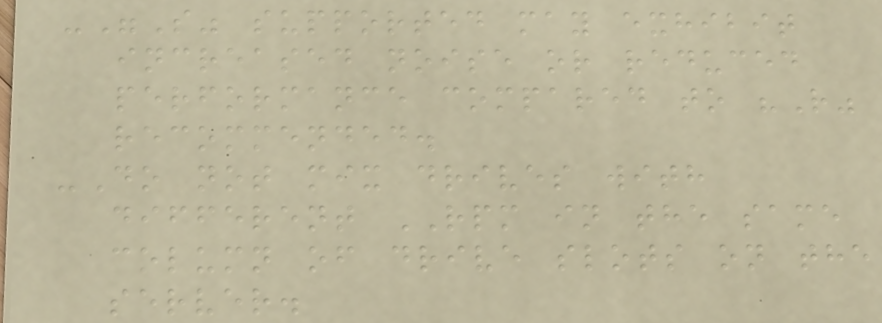-"S" supported may exhibit
increased noise or reduced
performance compared to "R"
recommended.
-Do not mix drives with
different RPM in the same
column of drive slots on the
server.
